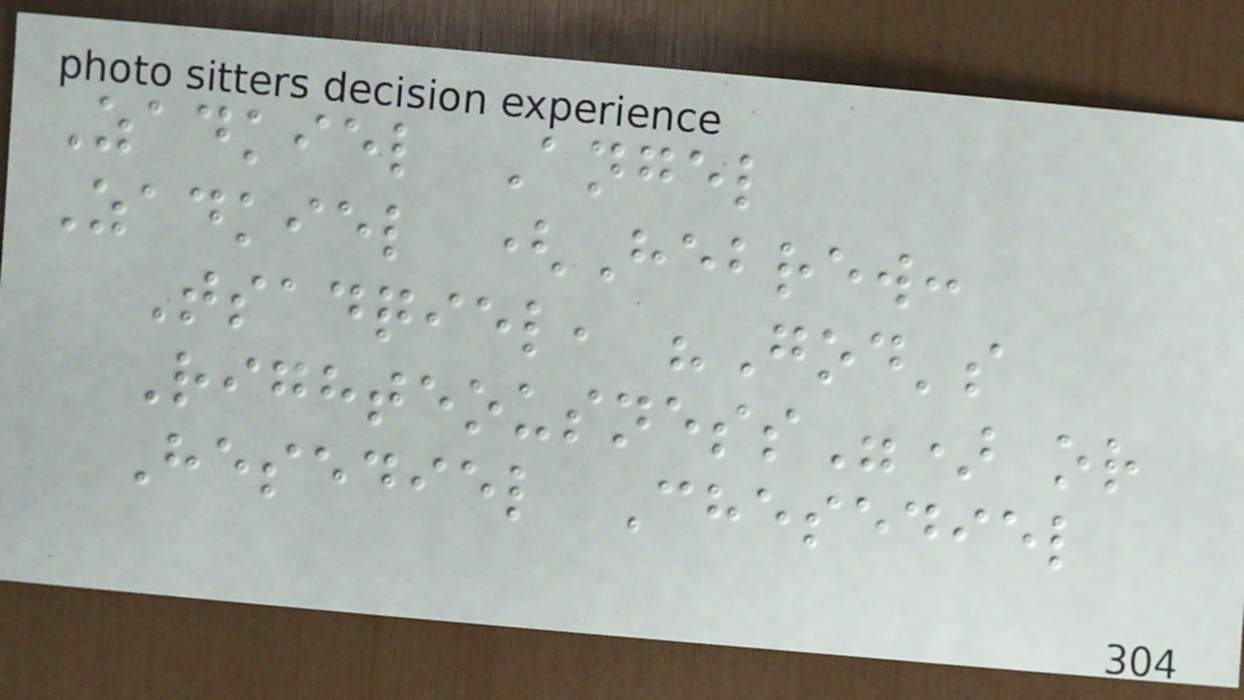Zadkiel Angel
Zadkiel (Hebrew:
Tsadqiel, "God's
Righteousness") or
Hesediel Chesediel
